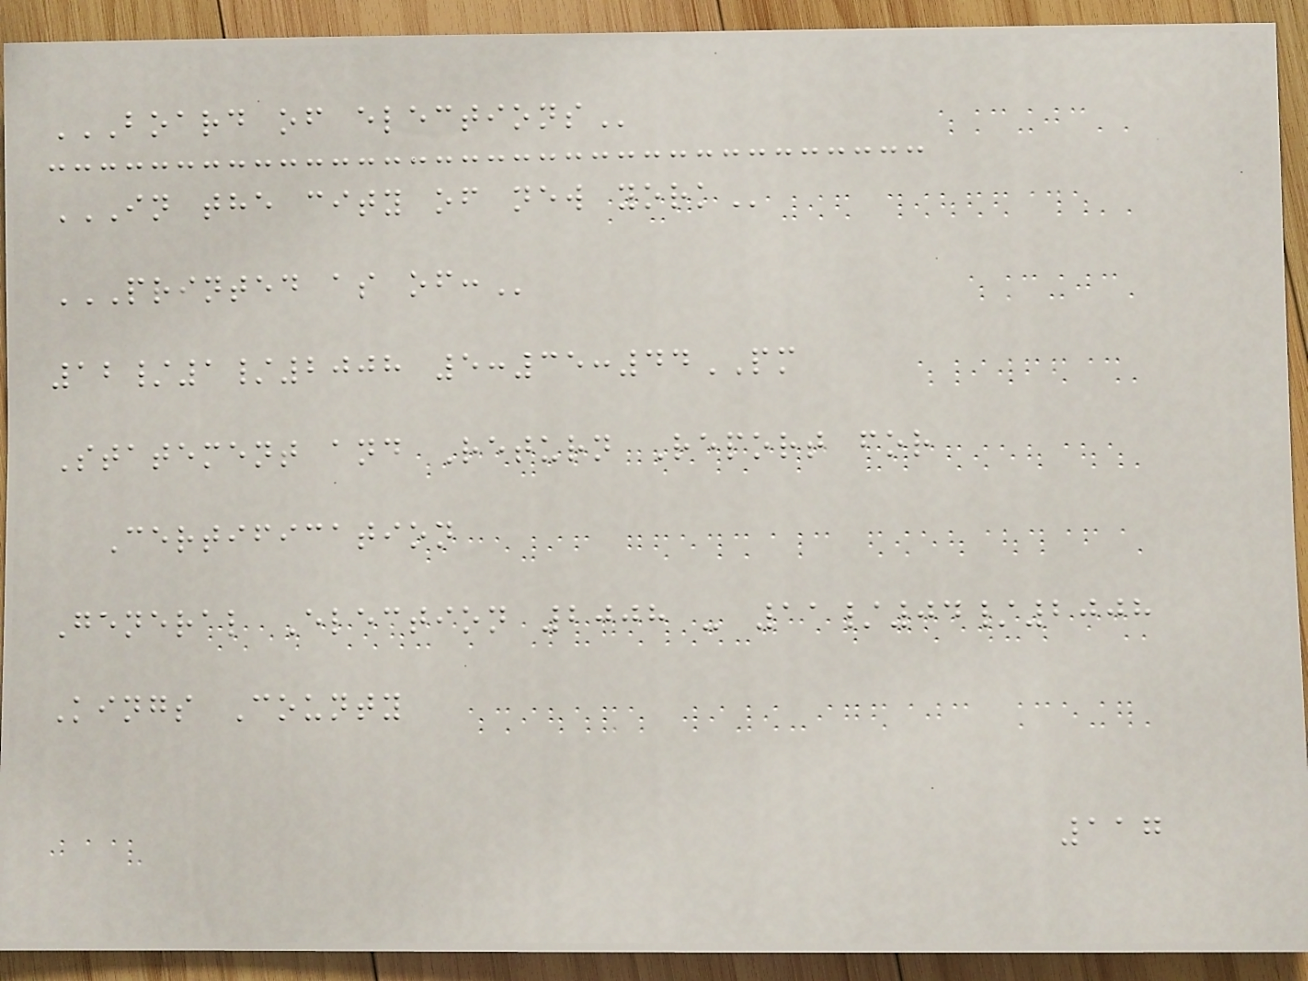BOARD OF ELECTIONS
IN THE CITY OF NEW YORK
PRINTED AS OF:
12/1/2008 5:35:44PM
Statement and Return Report for
Certification
General Election 2008 - 11/04/2008
Kings County
117
